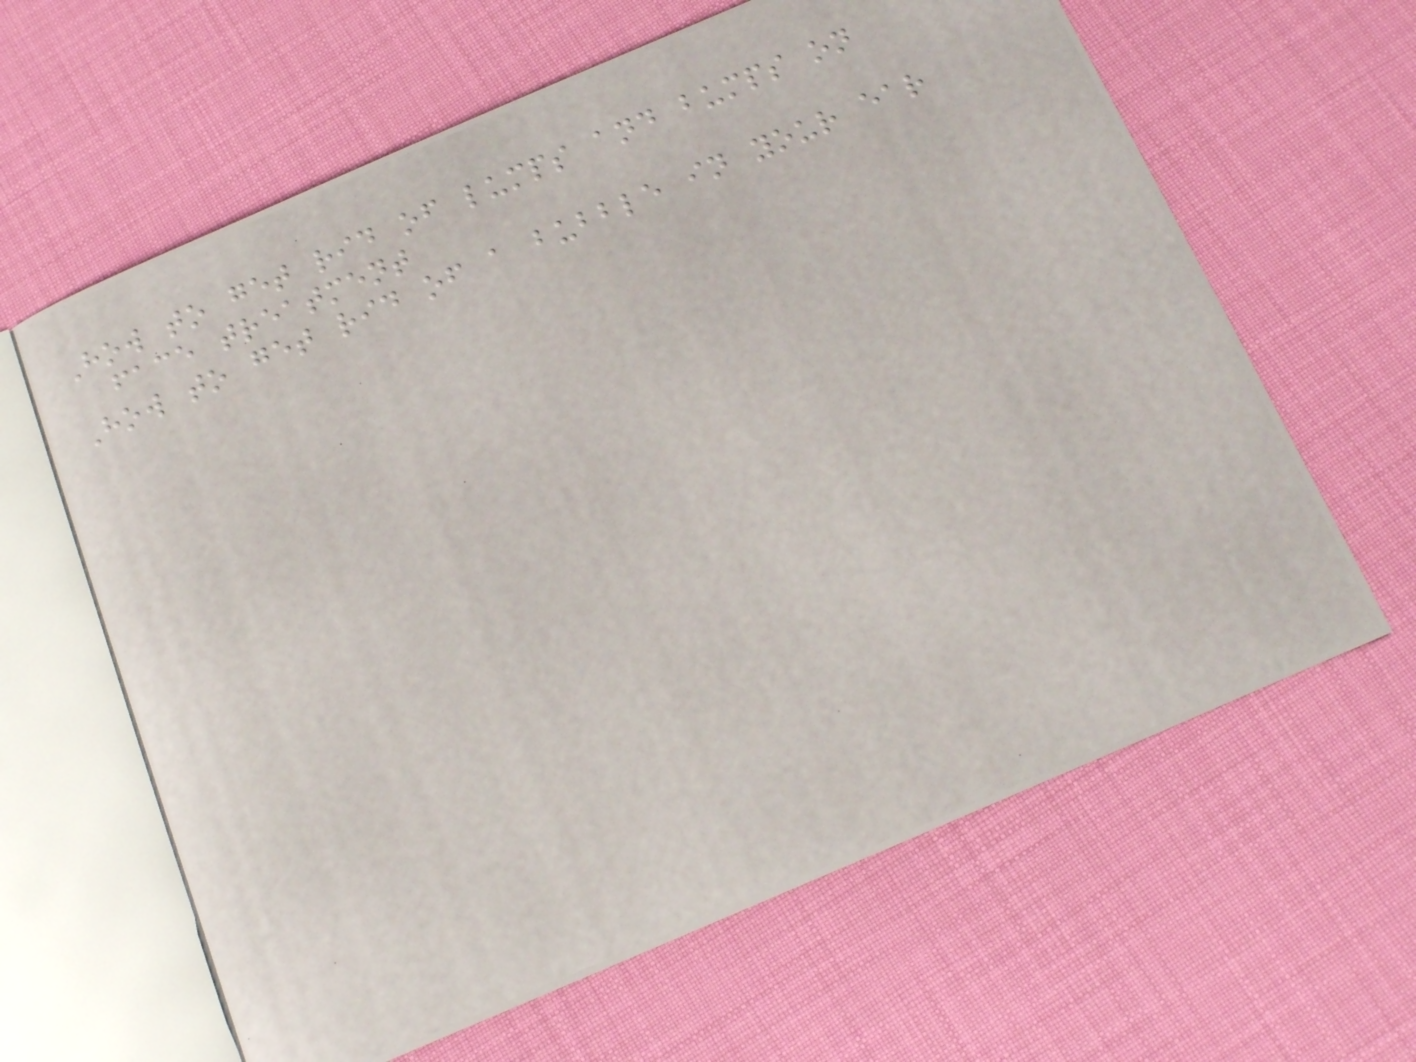How to get rid of lumps and bumps on
face treatment
How to get rid of a bubble in your ear
